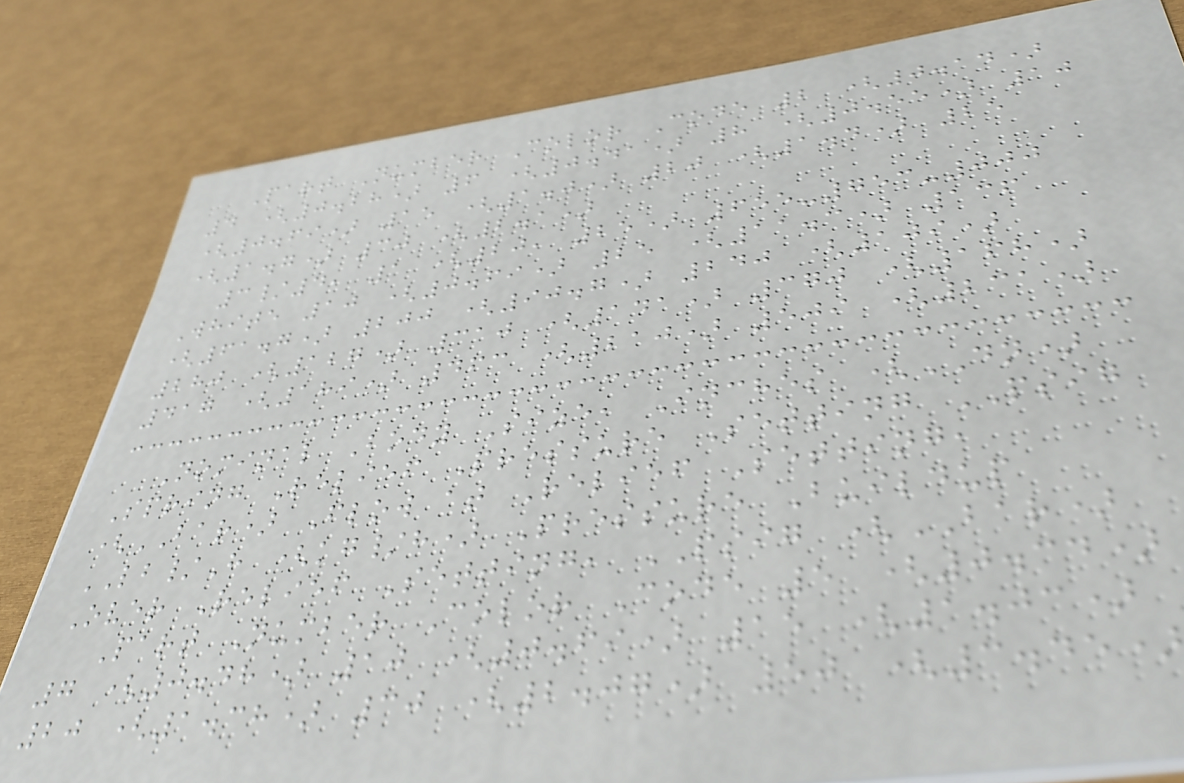Part Number Color Code 2 (0.14)
4 (0.28) 6 (0.41) 8 (0.55) 10
(0.69) 15 (1.0) 20 (1.4) 25
(1.7) 30 (2.1)
3/4, 1 (20, 25) 655-753-000
White 10 (0.69) 25 (11.3) 136
(61.7) 200 (90.7) 240 (109)
280 (127) 310 (141) 370 (168)
417 (189) 463 (210) 509 (231)
Nominal Body Size, Inches (DN)
Spring Relief Pressure Setting PSIG
(BAR) Flow at Relief Setting,
LB/H (kg/h) Pressure Buildup
Over Relief Setting, PSIG (BAR)
Part Number Color Code 5 (0.34)
7 (0.48) 10 (0.69) 15 (1.03)
20 (1.38) 30 (2.07) 50 (3.45)
